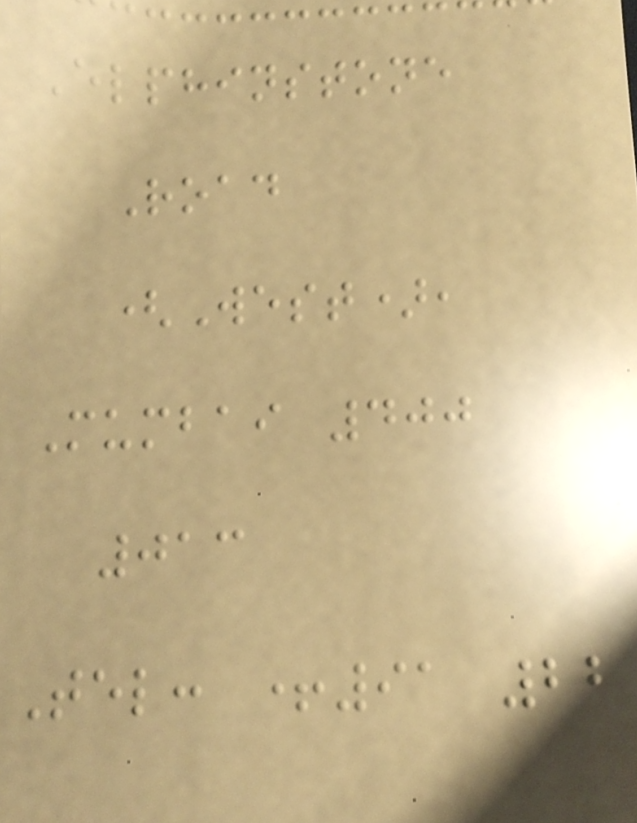Elphinstone
Road
(West),
Mumbai 400
013
Tel: +91 22
